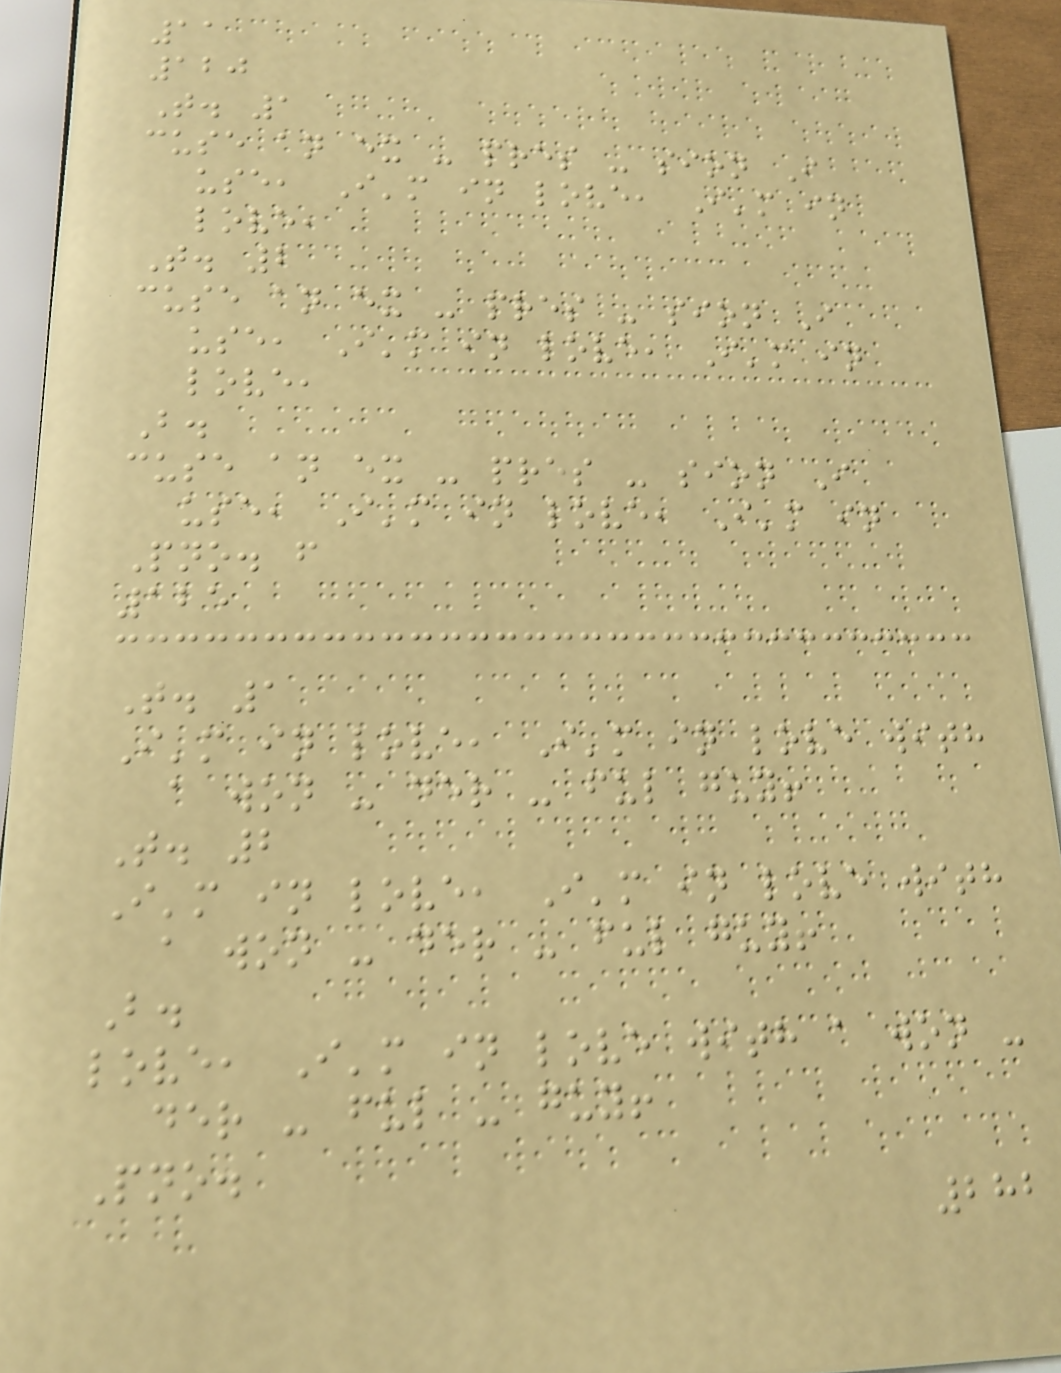11
120
T. 1
cuse an ex - pres - sion I
use, I'm in love, I'm in
love,
T. 2
cuse an ex - pres - sion I
use, I'm in love, I'm in
love,
B.
cuse an ex - pres - sion I
use, I'm in love, I'm in
Pno. f
125
T. 1
I'm in love, I'm in love with
a won - der - ful guy!
T. 2
I'm in love, I'm in love with
a won - der - ful guy!
B.
love, I'm in love with a won -
der - ful - guy!
Pno.
282
